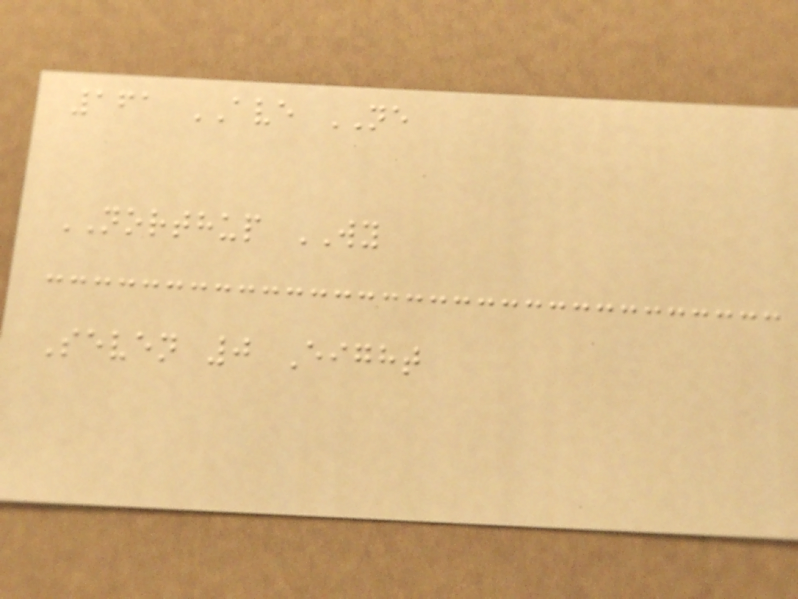161 AVE NE
NORTHUP WY
Seven 0 Eight
